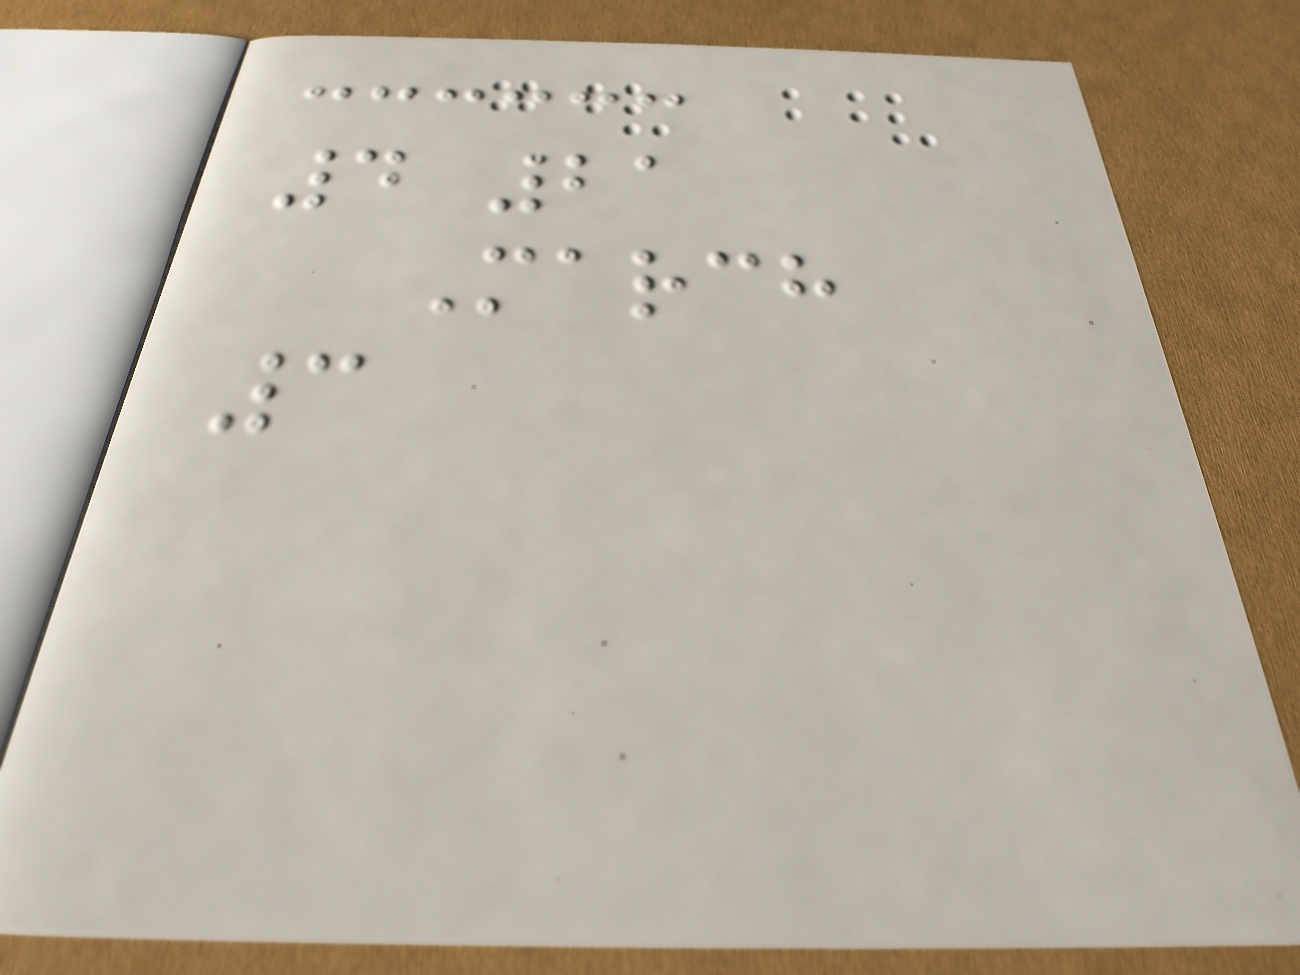4 21
March
3
